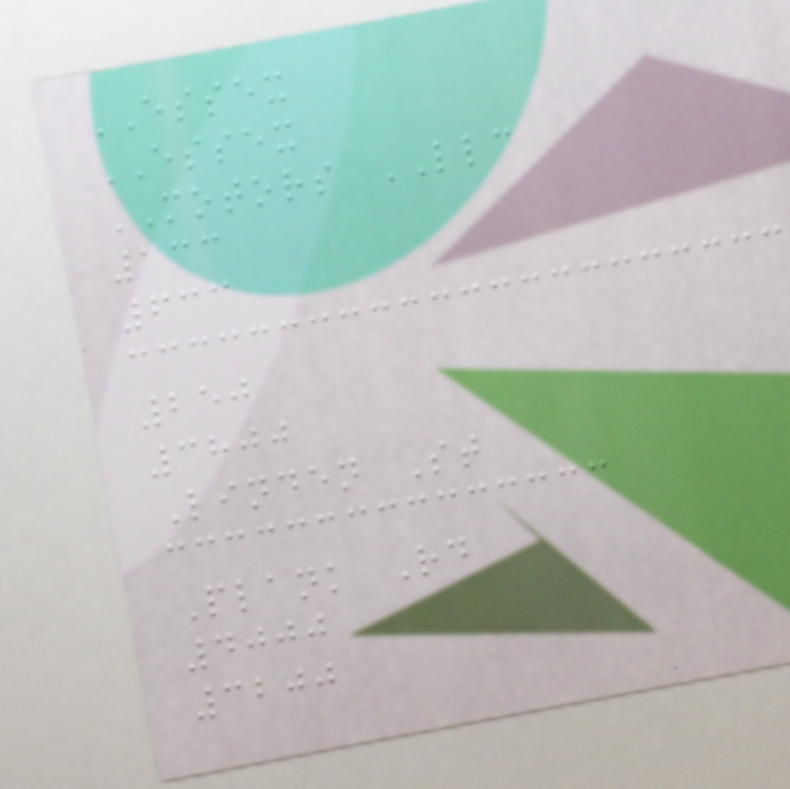ESSEX
ESSEX
MOTORS LLC
133
633
250
3800
Linden St
Plank Rd
4000
3200
